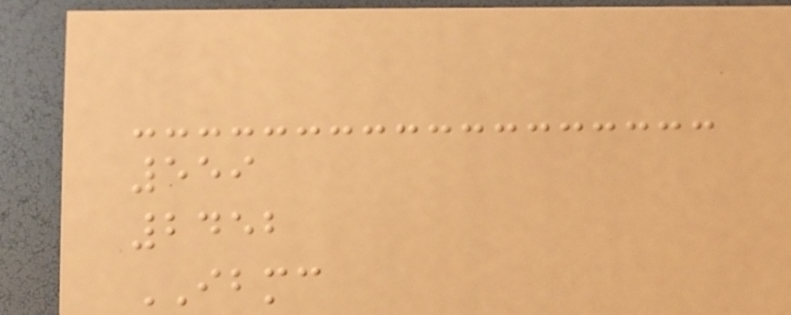559
2452
IBMC
